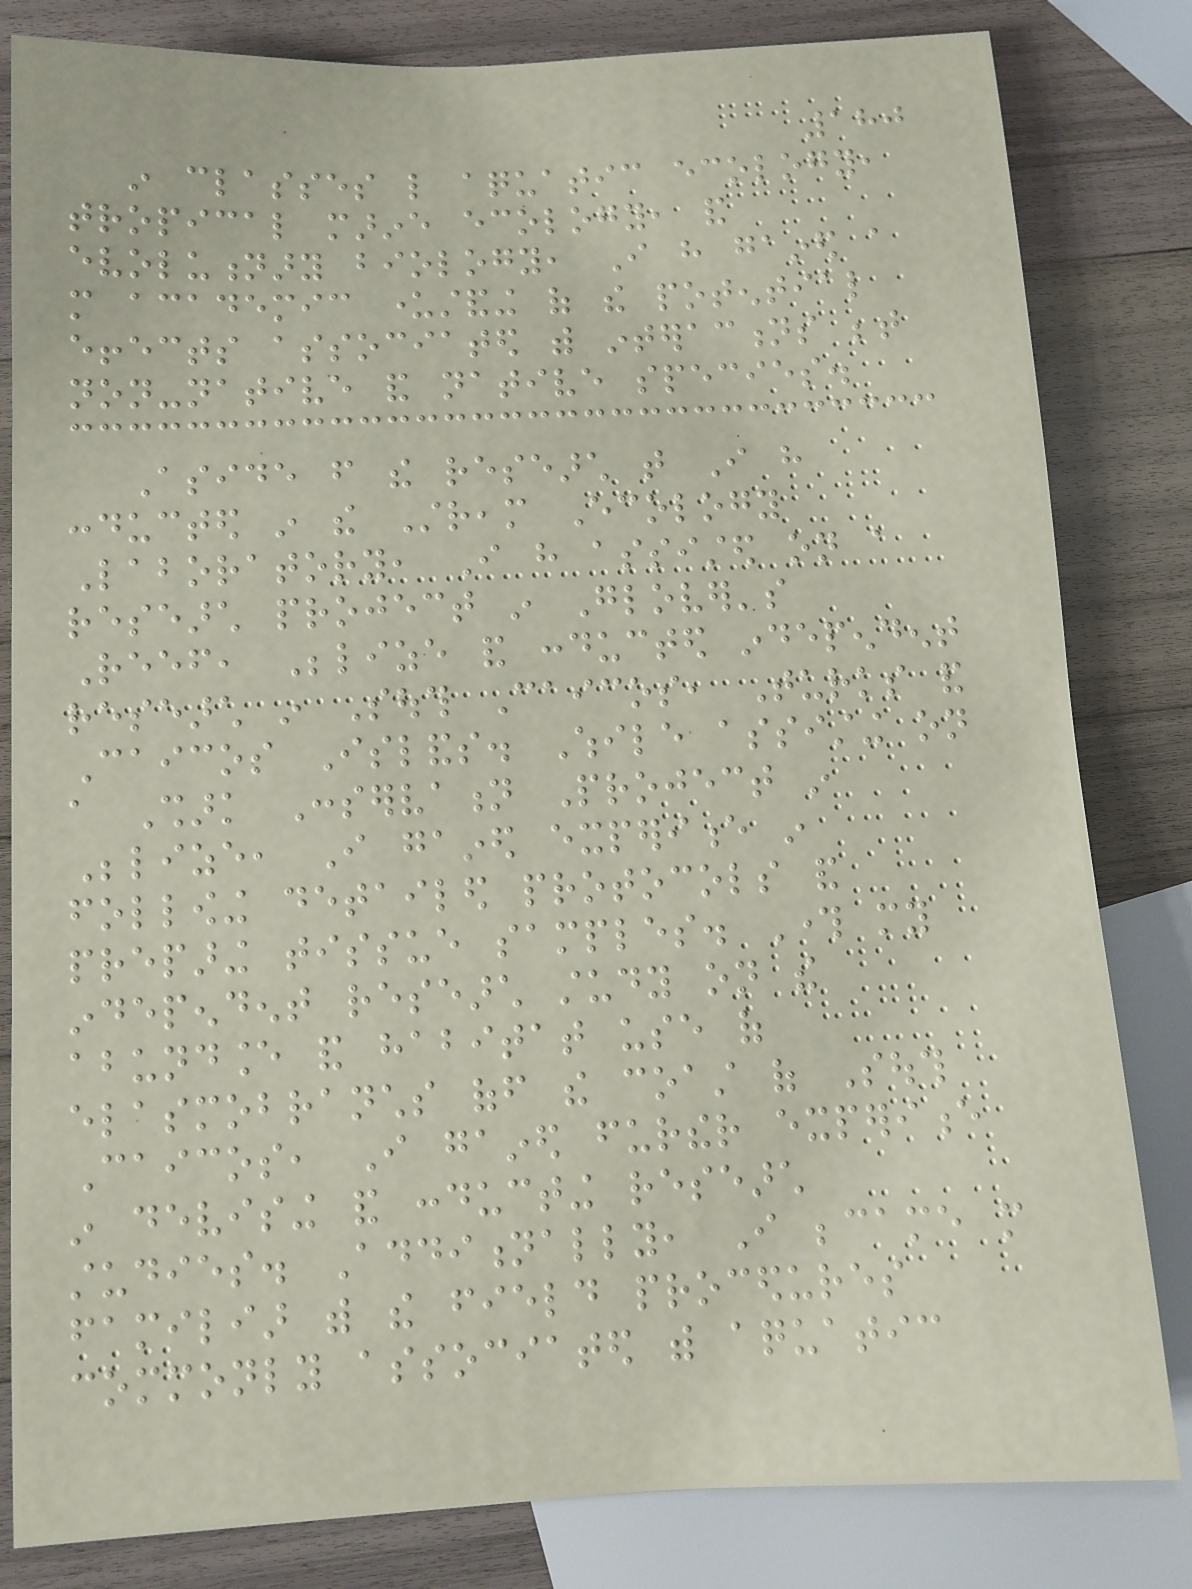180
in classes like aquatic ecology,
tropical marine ecology, and
evolutionary biology, I have gained a
more academic understanding of the potential
effects associated with interactions between
non-native and native species.
Aside from the research that I have
conducted in the Stream Ecology
Laboratory, I have assisted on a
research project in Glover's
Reef, Belize and conducted independent
research in South Caicos, Turks and
Caicos Islands. While assisting on
a Shark Conservation Project in
Belize, I gained experience in
following detailed protocols and
preparing tissue samples. Through my
independent research study on the
abundance and habitat use of
elasmobranchs off the coast of South
Caicos, I gained further experience
in devising and conducting research
studies. Additionally, I became more
familiar with the field procedures
commonly associated with aquatic
